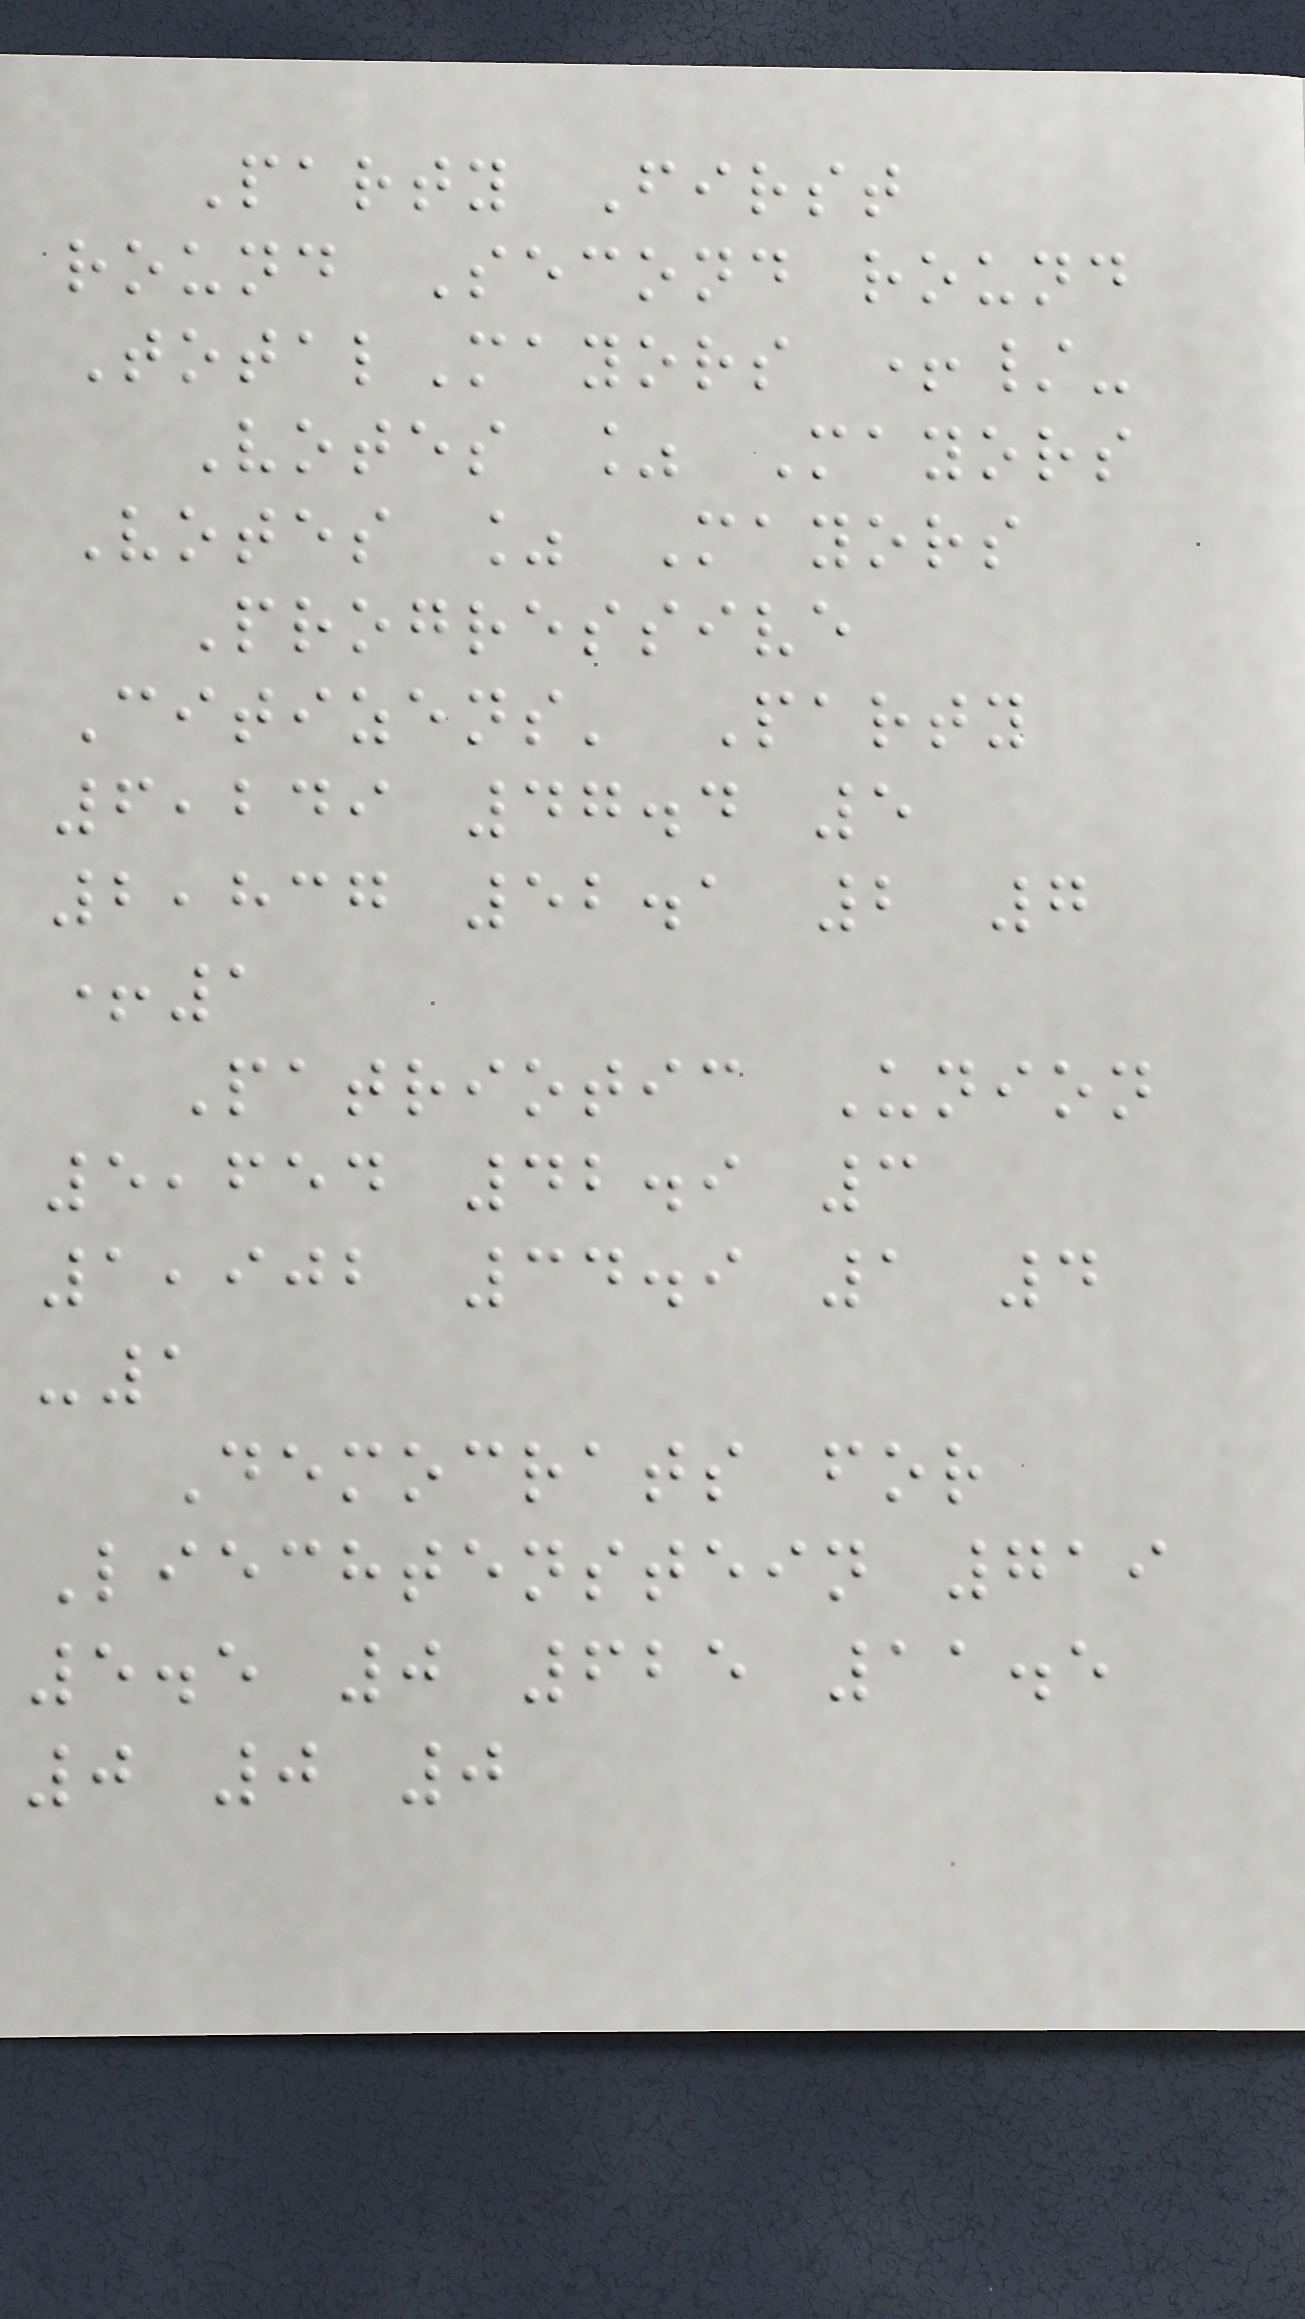Party First
round Second round
TotalMayors +/-
Votes % Mayors
Votes % Mayors
Progressive
Citizens' Party
6,249 47.4 5
2,837 52.1 2 7
+1
Patriotic Union
5,654 42.9 3
1,902 34.9 1 4
-1
Democrats for
Liechtenstein 719
5.5 0 625 11.5
0 0 0
